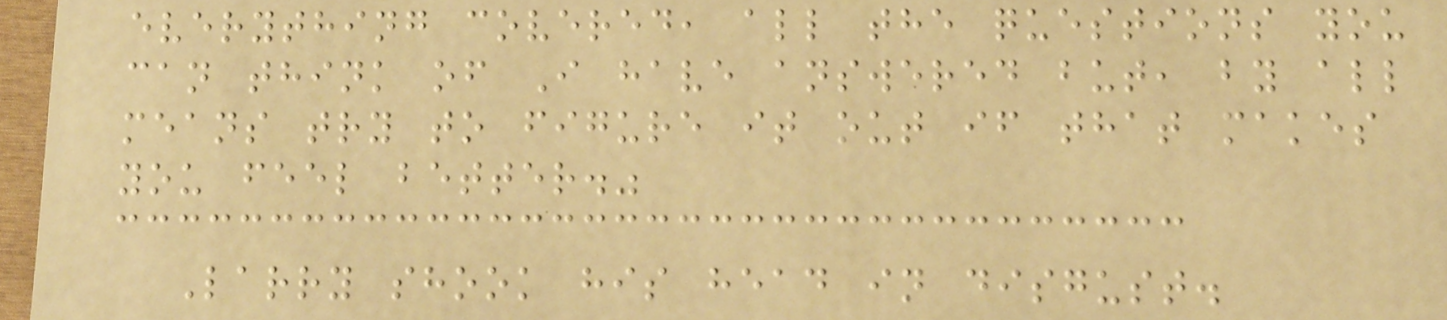everything covered, all the questions you
can think of I have answered but, by all
means try to figure it out if that makes
you feel better."
Larry shook his head in disgust.
